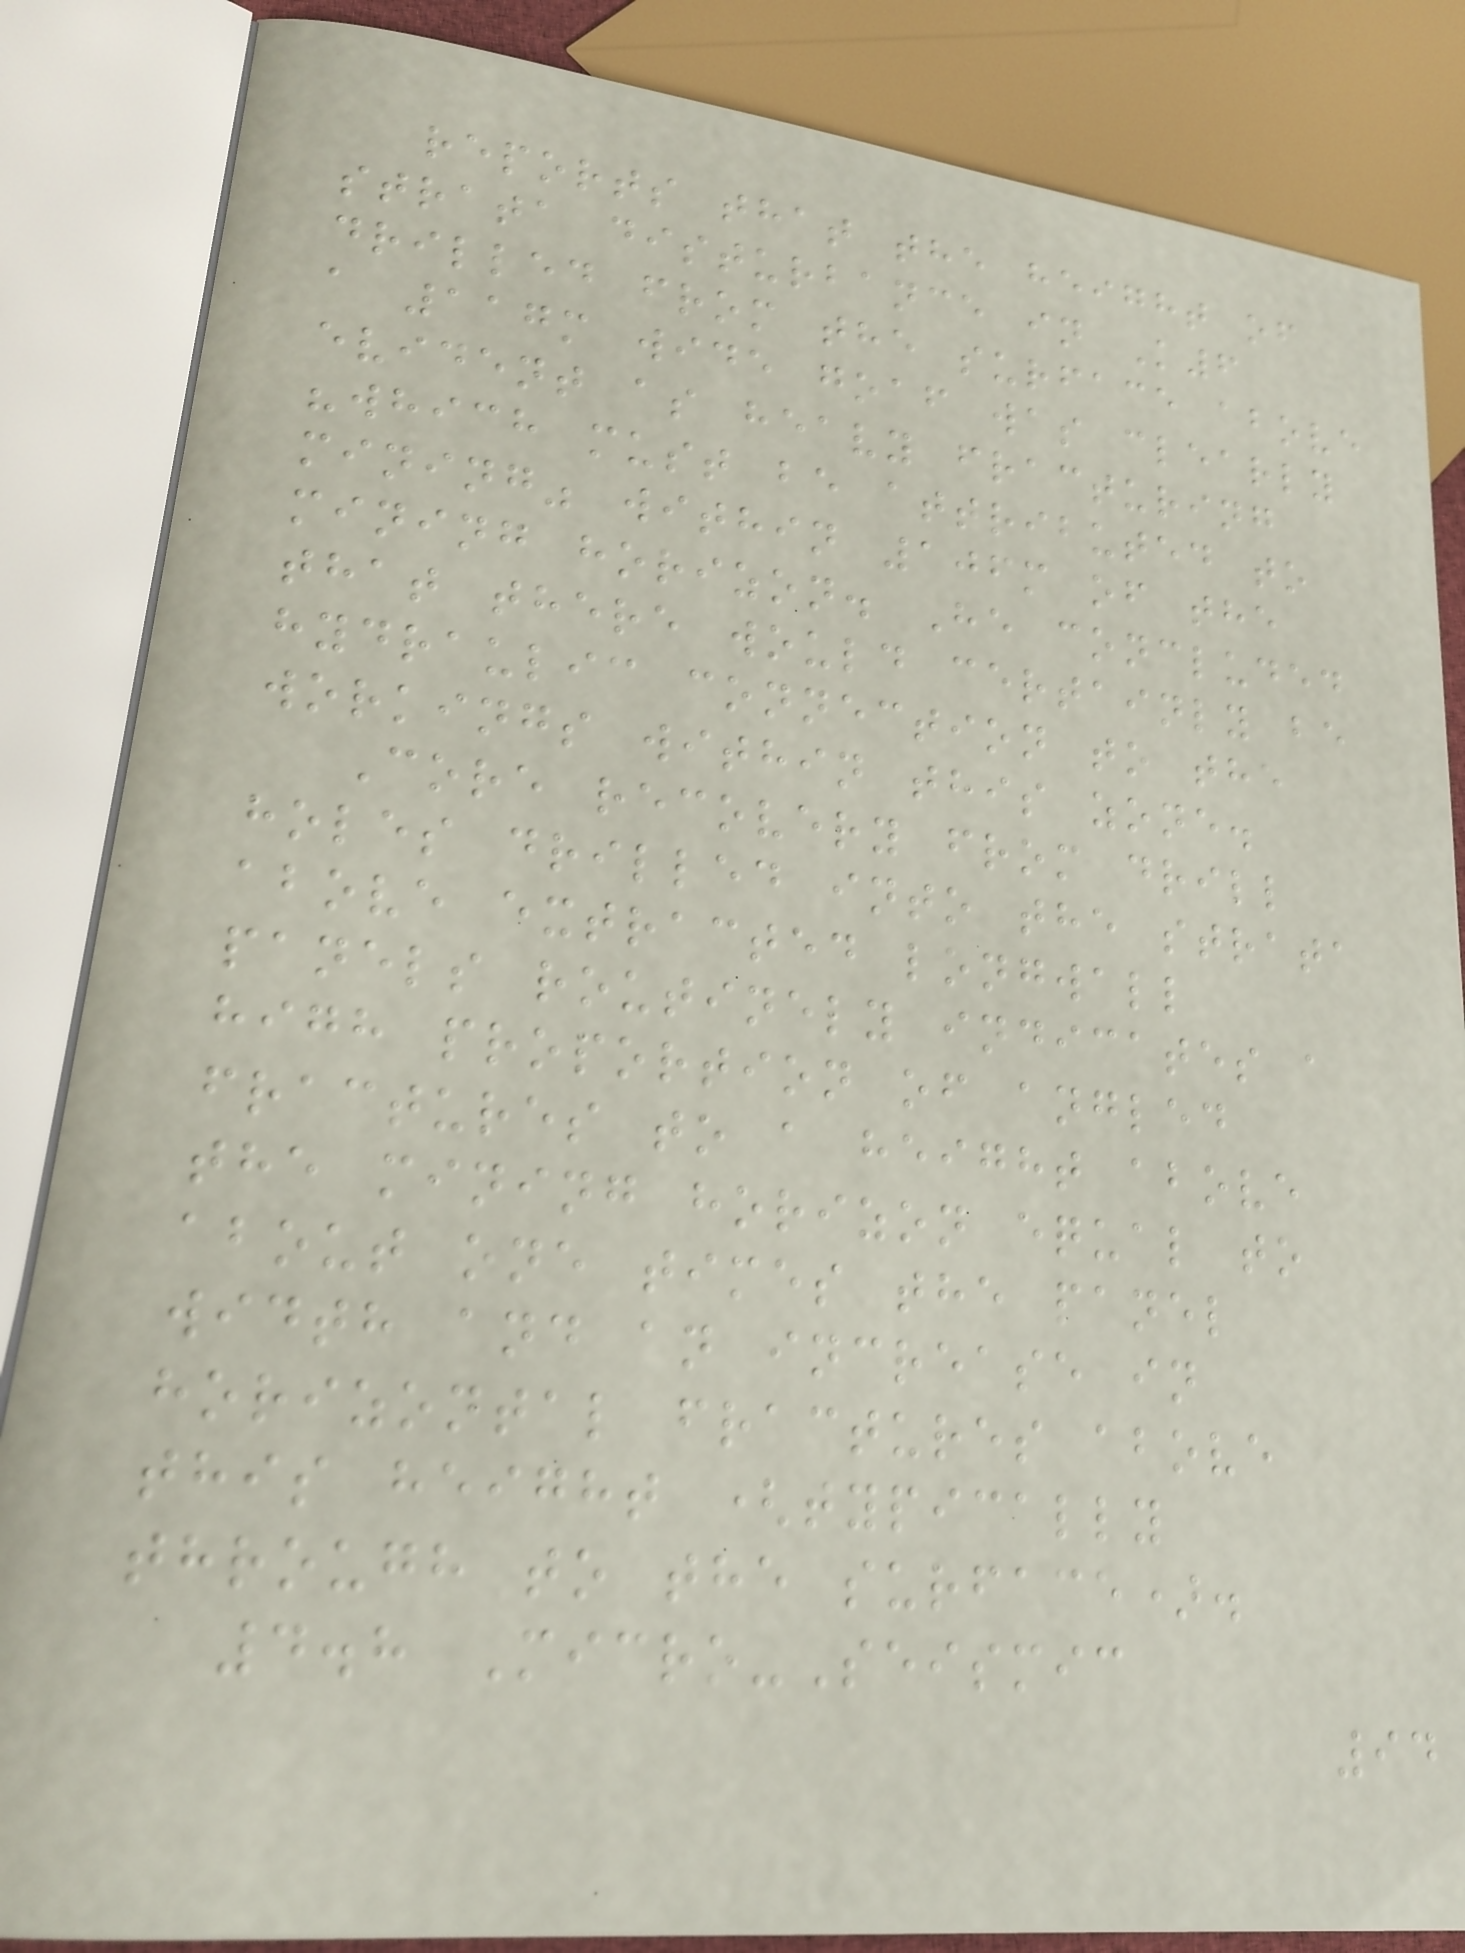reports that the height of
strata disturbance in K6
drilled from the surface above
a 117m wide goaf was clearly
evident as heavy fracturing
"which must be attributed to
mining" within 106m of the
mining horizon. He concluded
that there would certainly be
hydraulic connection to the
workings within this zone.
Core recovery from drill
holes drilled into the strata
above extracted longwall
panels routinely indicates a
high proportion of angled
fractures to a height above
the mining horizon equal to
about one times the panel
width and an increase in
horizontal fractures above
this height (typically
through to the surface).
4.8 Micro-Seismic
94
